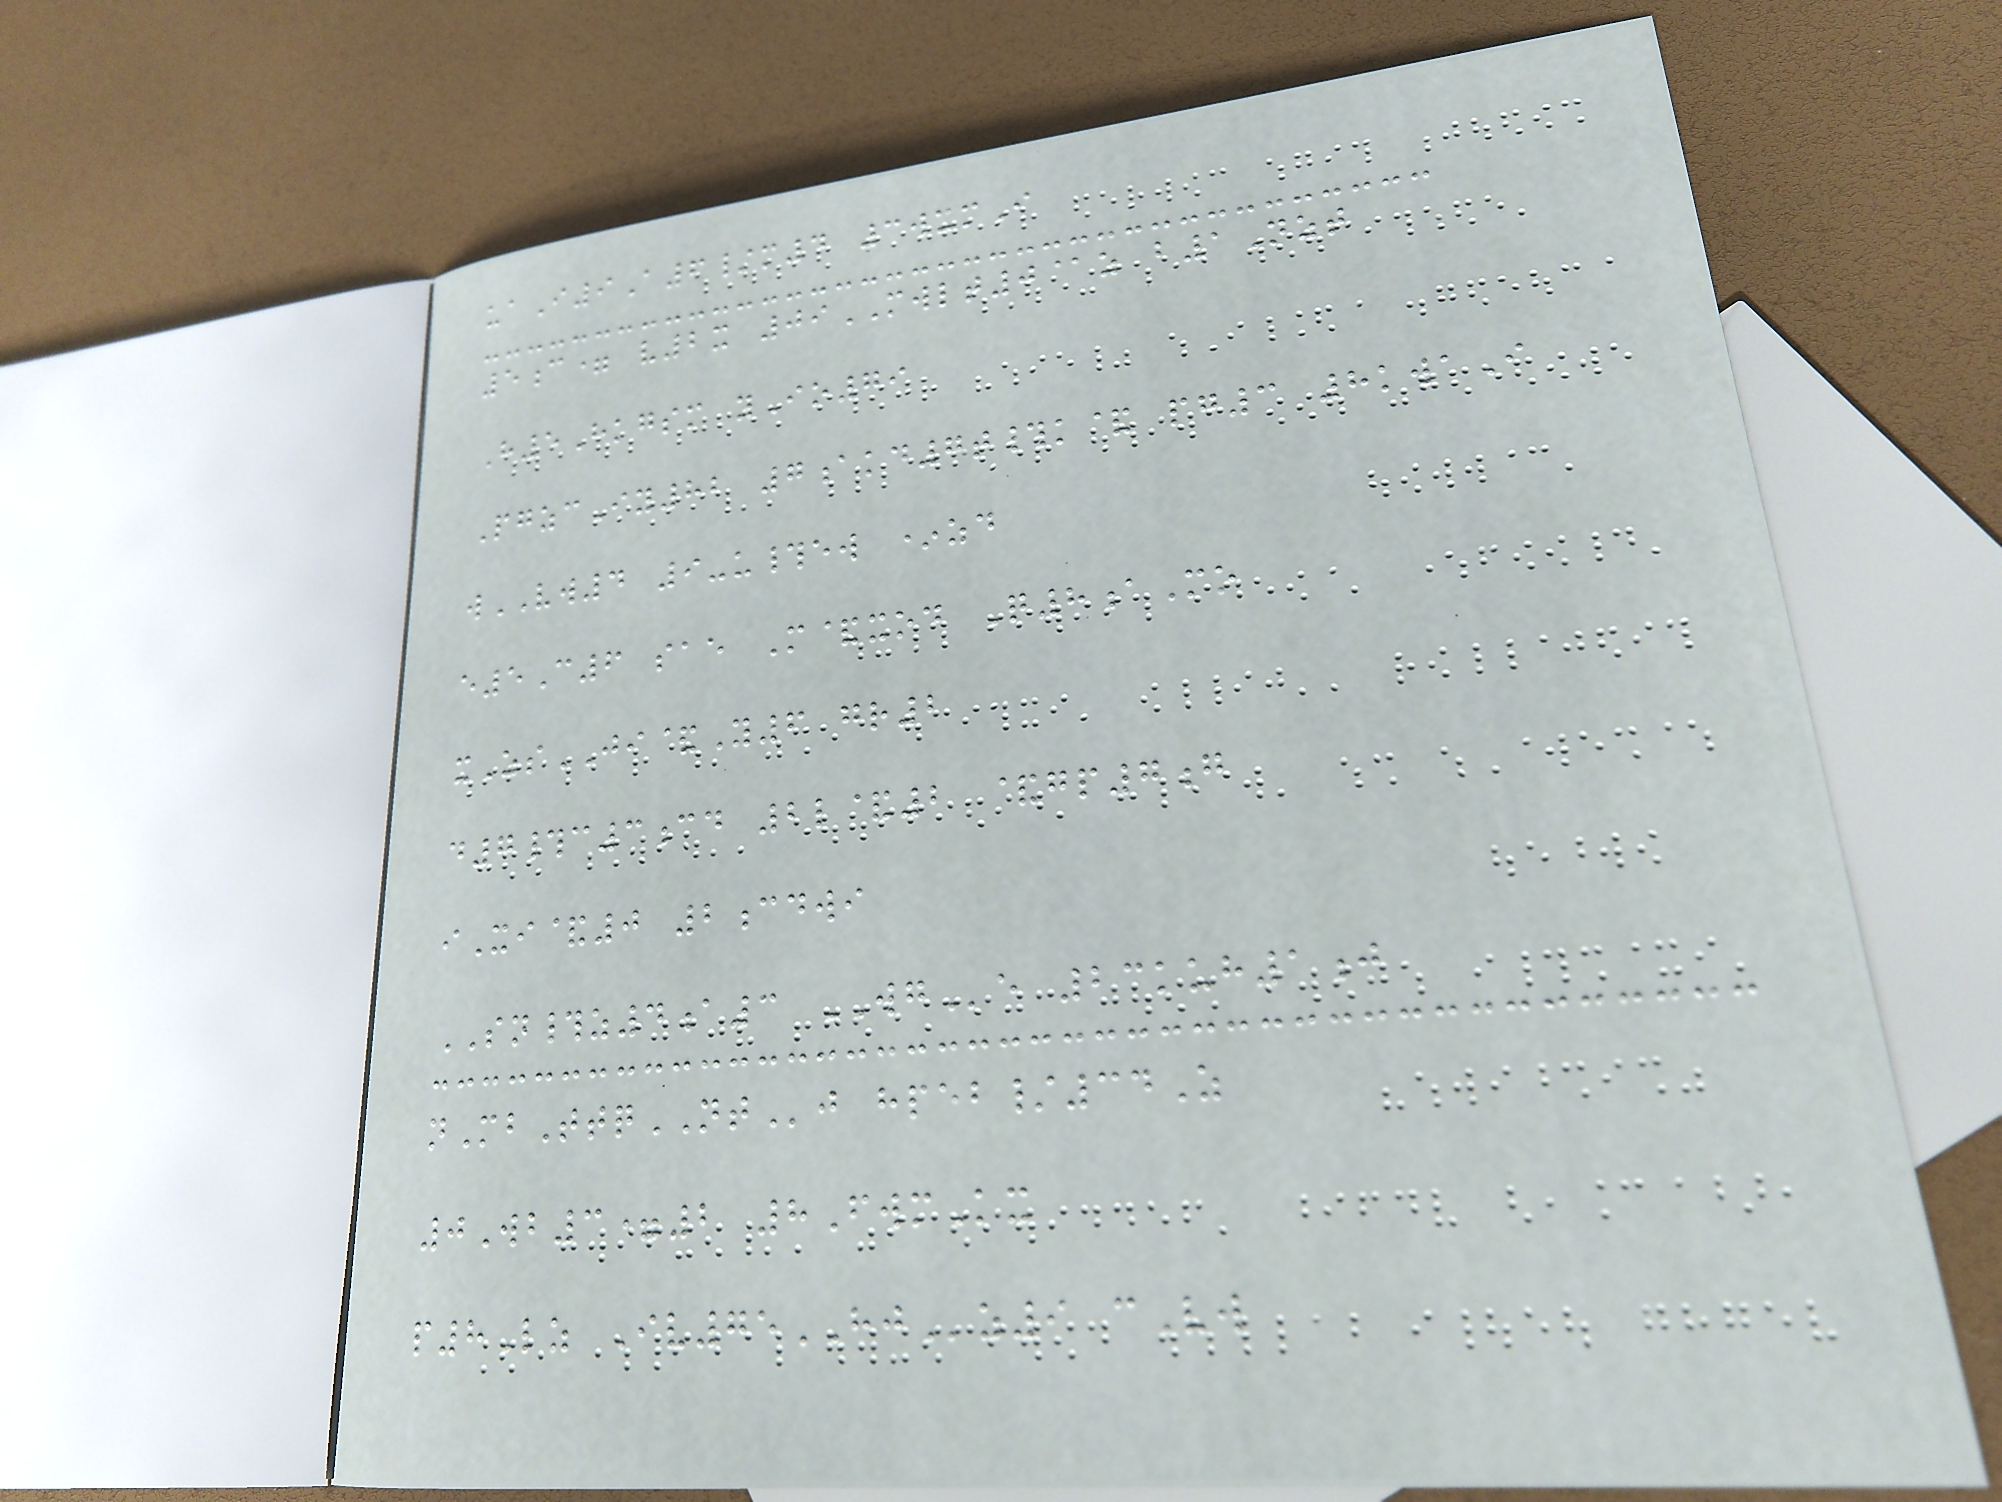uaI9A6/m4 3wxmI
5c= v2x 09MWLT0@z b1Nzt
H5Hkgsm yIo79
PgzcIy82 7akd7t#k& pg3 8kwaI
wVW4 9-u#ew *zd
e5C6 sae M&xod Q8aMo
xZsJI&Y6 gr2
d7#c3cd 2l&2 &gp7g
iXi&0 2cdwi
SN#z4a3 WGe 23kuh1j
nMbTtqNTj hpeb/34Z
0Wb3=2 8FwmKx
p8Lz Iv75HJz9 cVw
